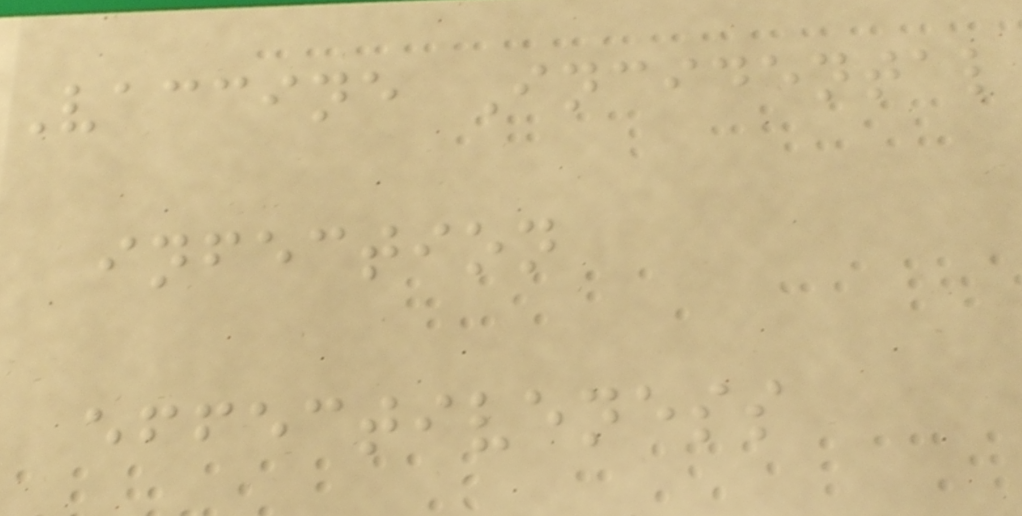Vaccine Incidental
infection
effectiveness
